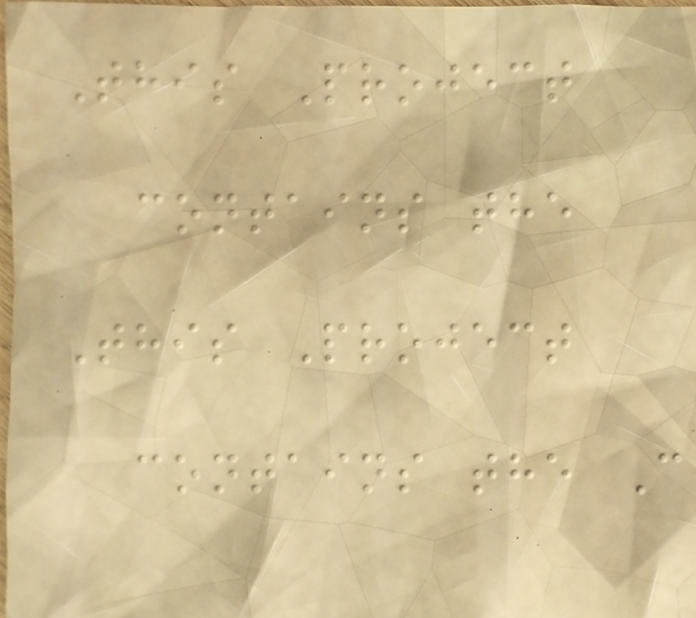This Project
contains the
This Project
contains the C
